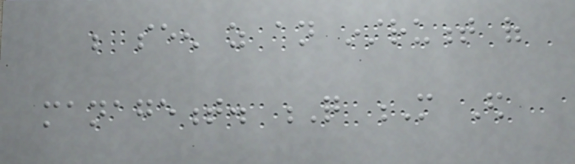be seen as an instrument of
management. Q M Ed
